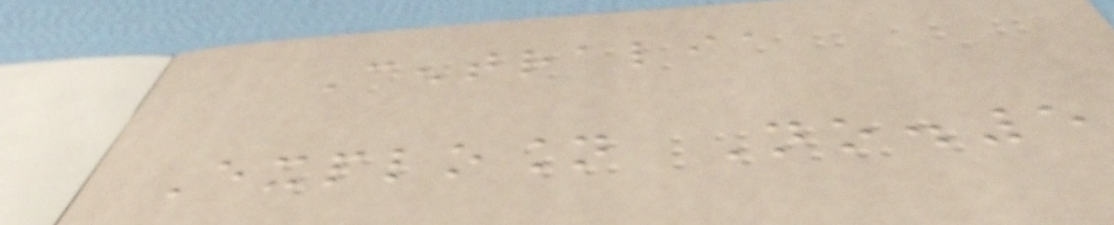Centralia
Explosion No.5
